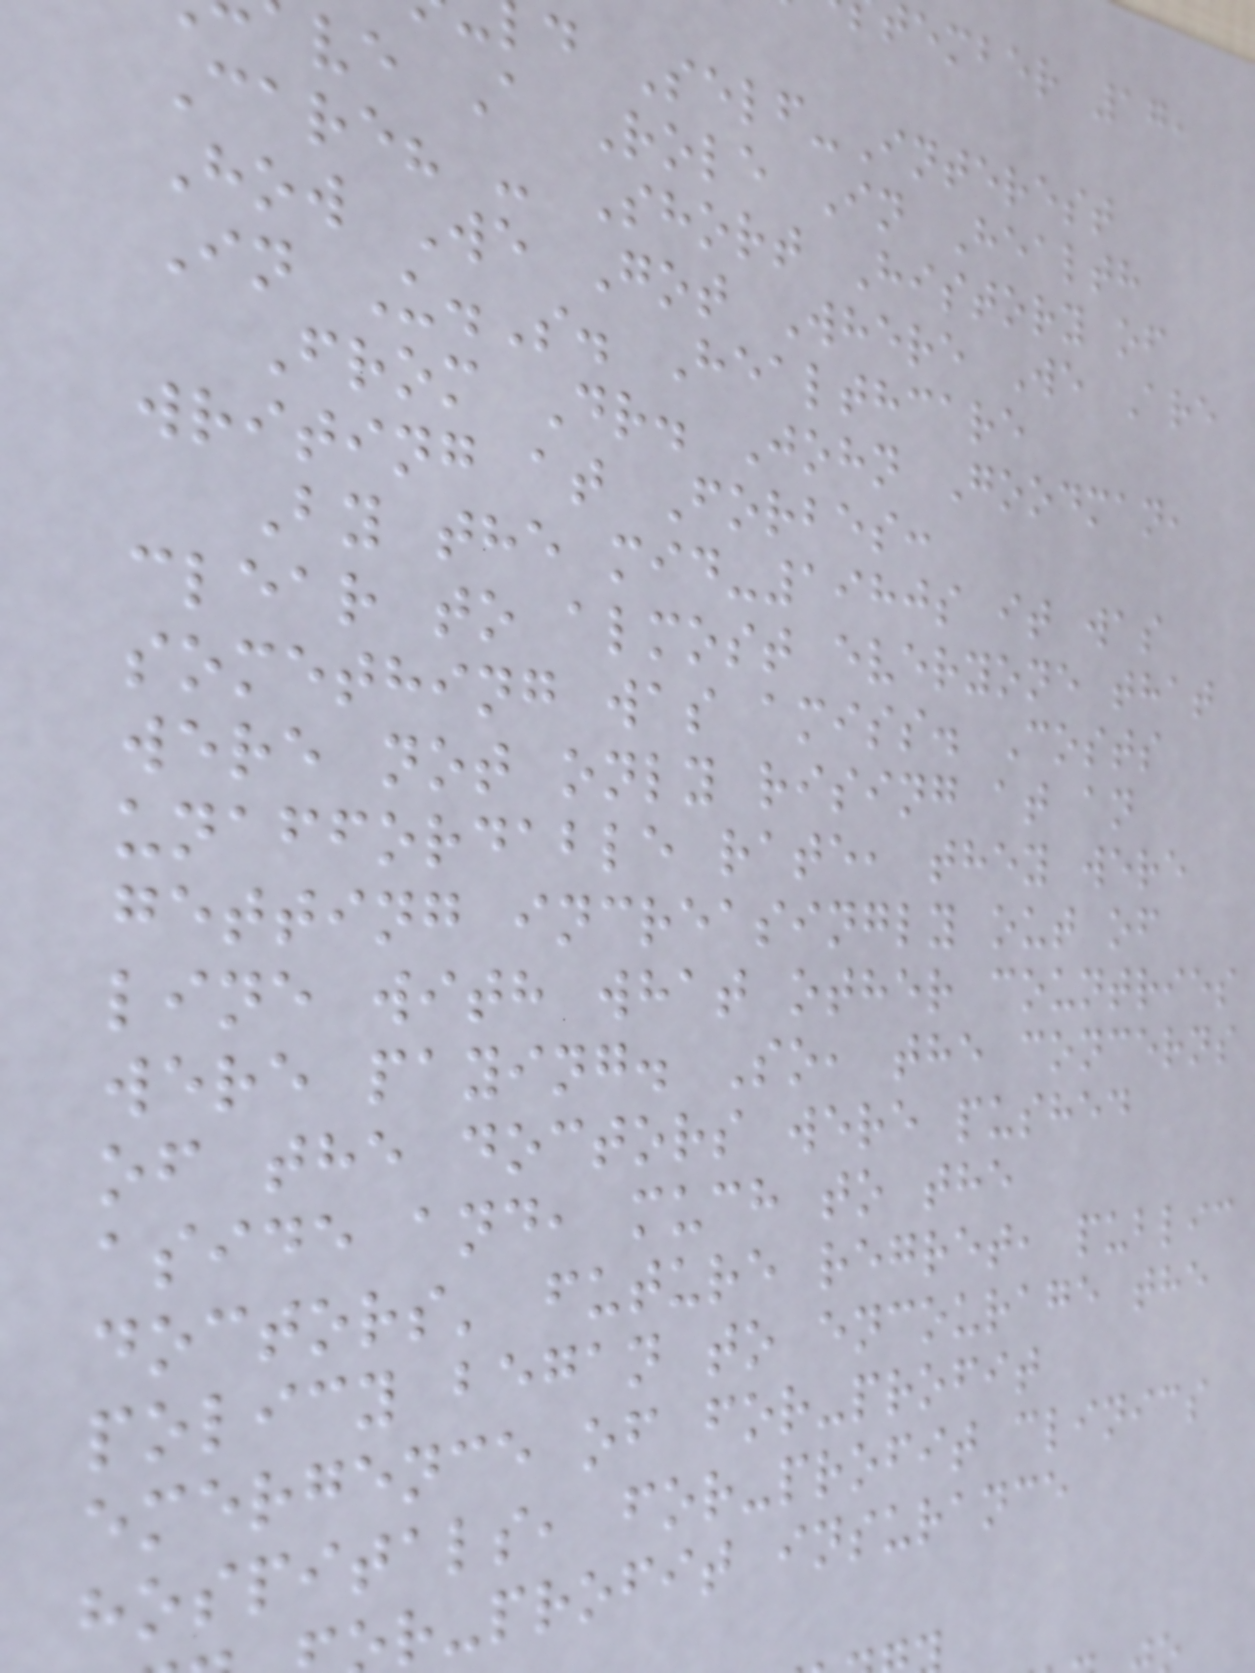ember 17,
d Self-Interest
ve A Role In Health
Care? - Short History of
How We Got Where We Are
In U.S. Healthcare
From Dr. John Goodman,
writing at Forbes:
By the mid-1980s it was
clear to almost everyone that
something was amiss. Costs
were not only rising at an
unaffordable rate, they were
getting increasingly out of
line with what other countries
were paying. So, the concerns
of the doctors were pushed
aside and, much to the
doctors' future regret, public
policy began to encourage the
emergence of for-profit
hospitals, for-profit clinics
r-profit insurance
